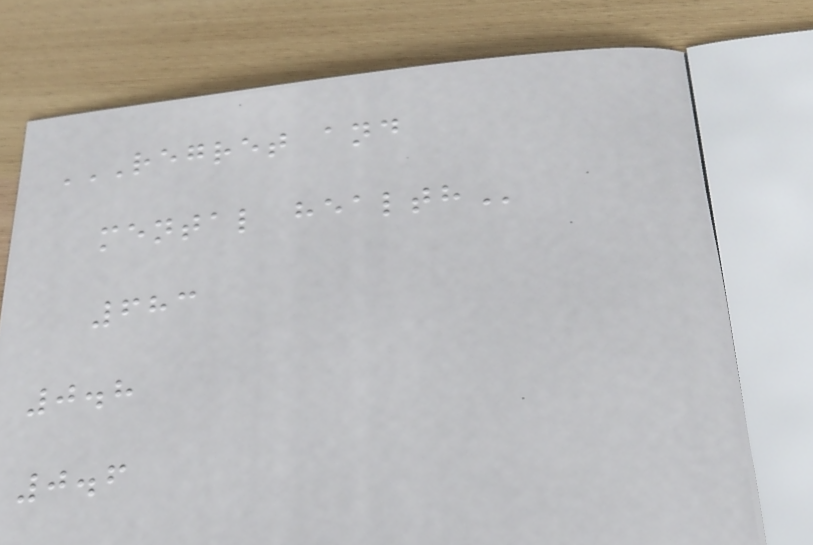REGRET AND
MENTAL HEALTH
683
0.8
0.6
